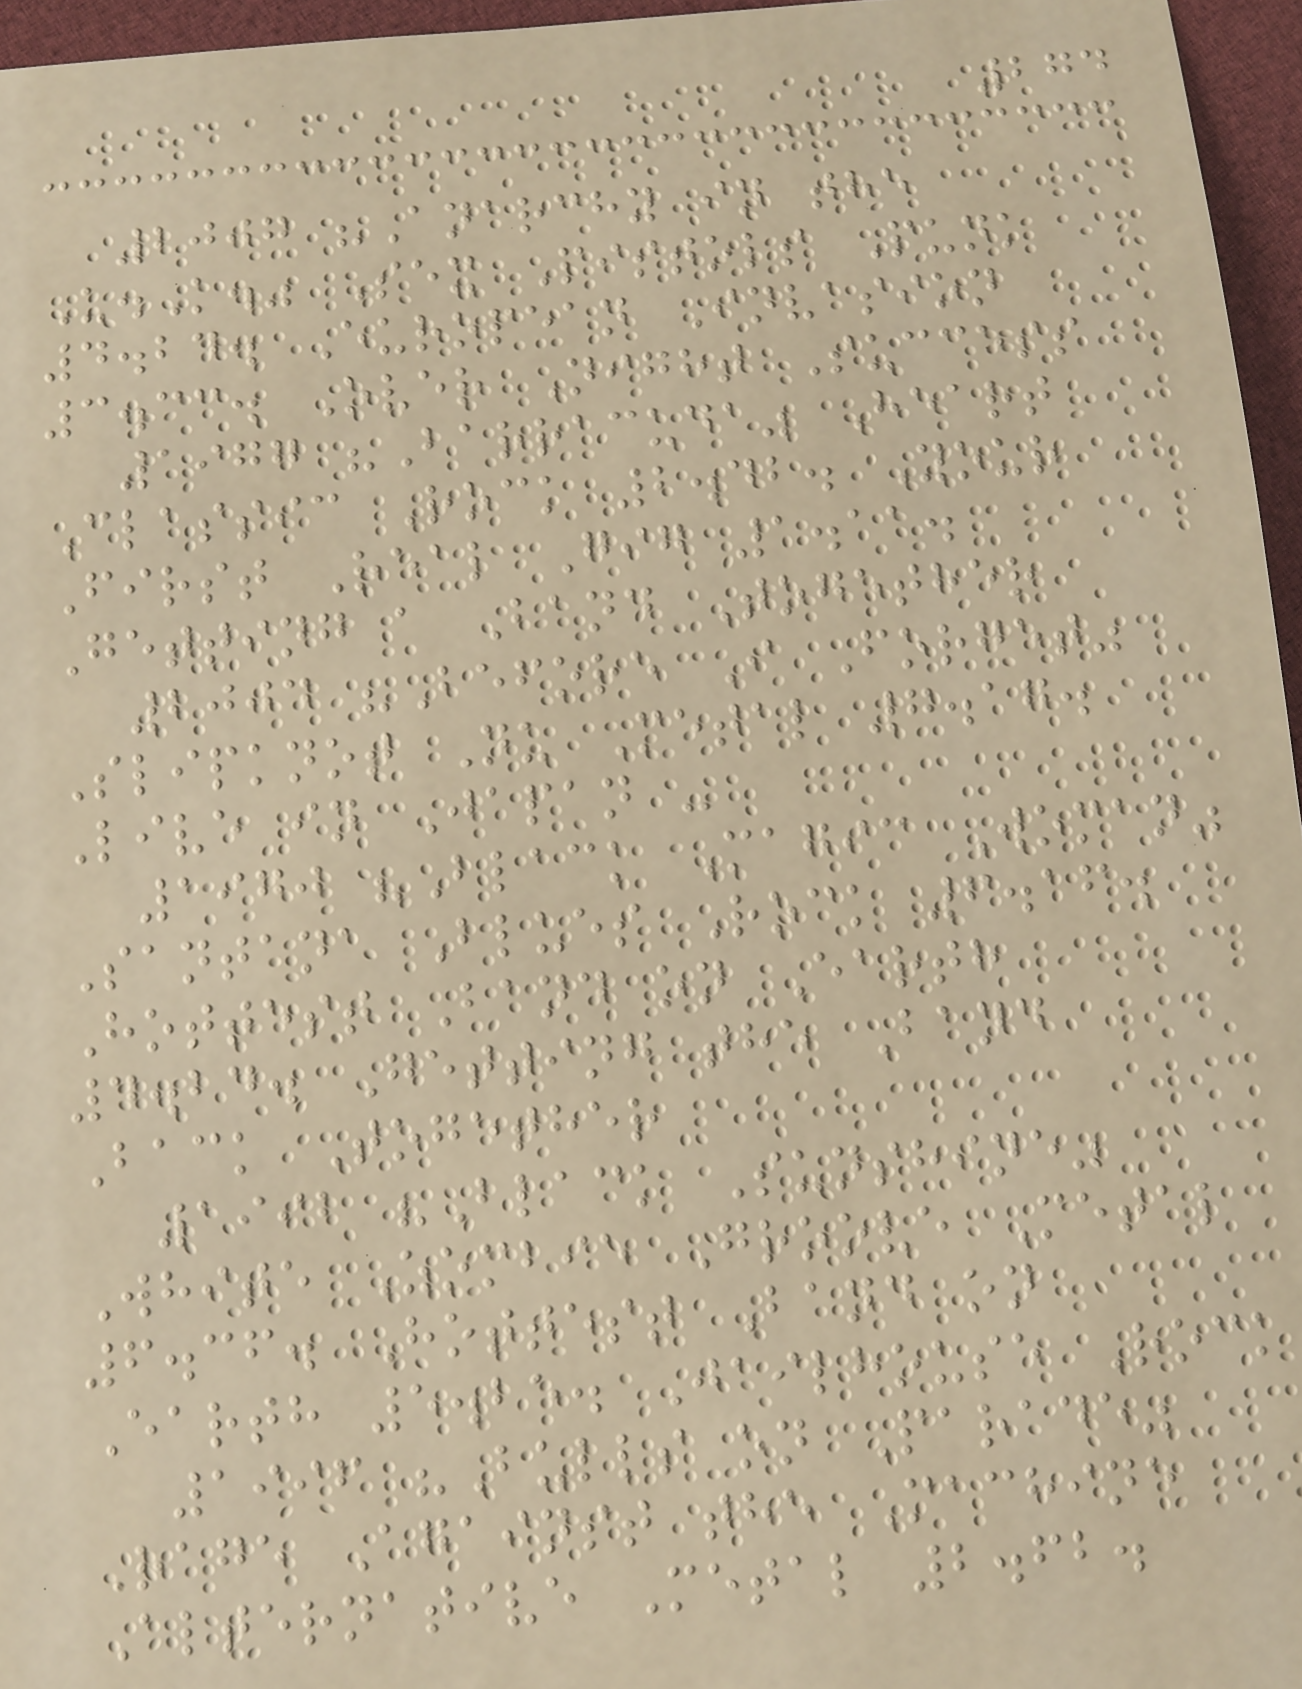274
2007 "Anarchy in the
U.K." Sex Pistols Punk
4.24. European Invasion
3.33. Over Night Success
1977 "Barracuda" Heart
Classic Rock 2.42. Your
First Real Gig 1.11.
Getting a Band Together
2004 "Before I Forget"
Slipknot Nu Metal 7.17.
Live in Japan -
1970 "Black Magic Woman"
Santana Blues Rock 6.16.
Hottest Band on Earth
4.24. Getting the Band
Back Together
1992 "Black Sunshine"
White Zombie Groove Metal
6.36. Hottest Band on
Earth 5.25. Jailhouse Rock
1996 "Bulls on Parade"
Rage Against the Machine
Alternative Metal 2.62.
